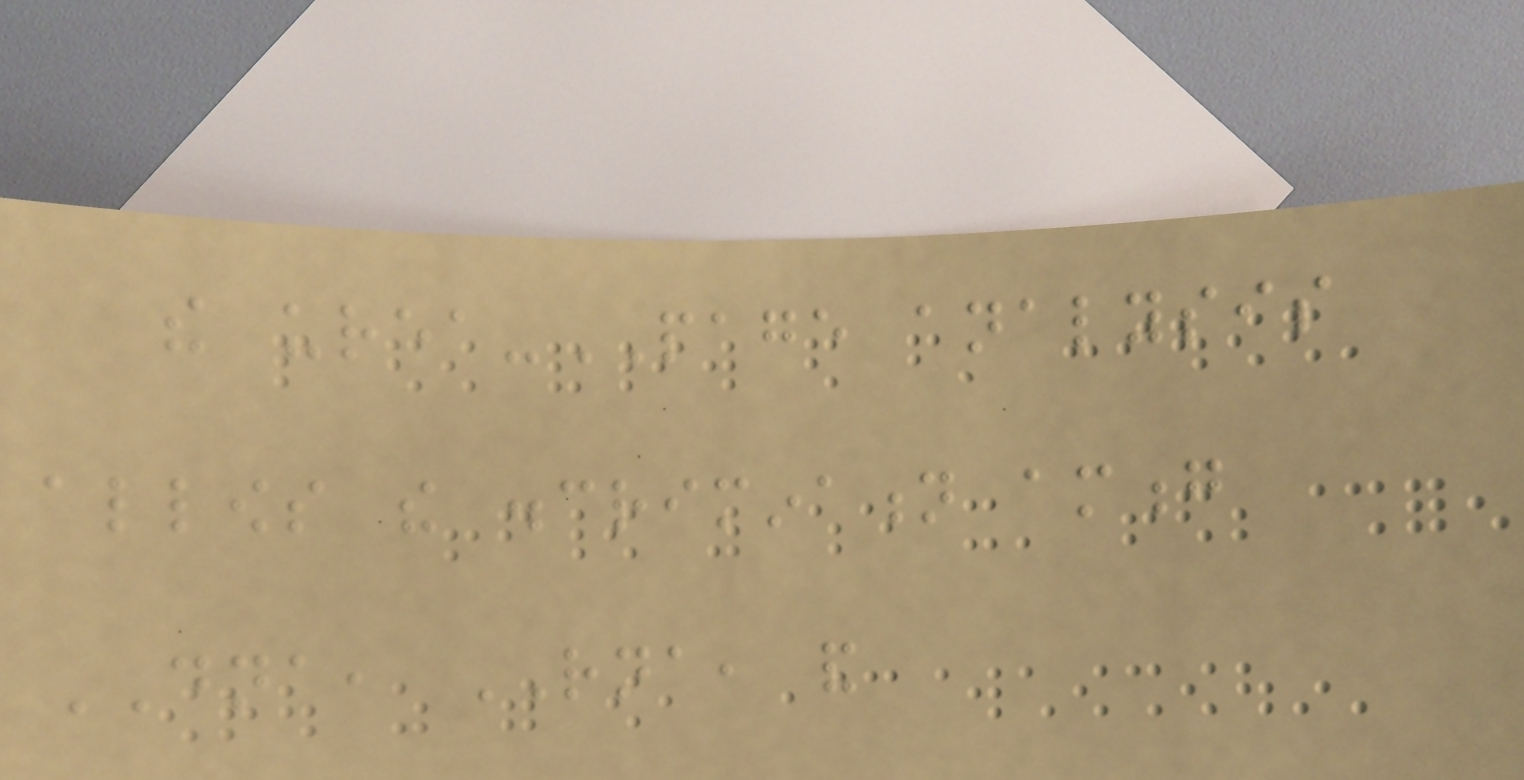the urea-PAGE analysis
allows the discrimination among
DNA, RNA, and
